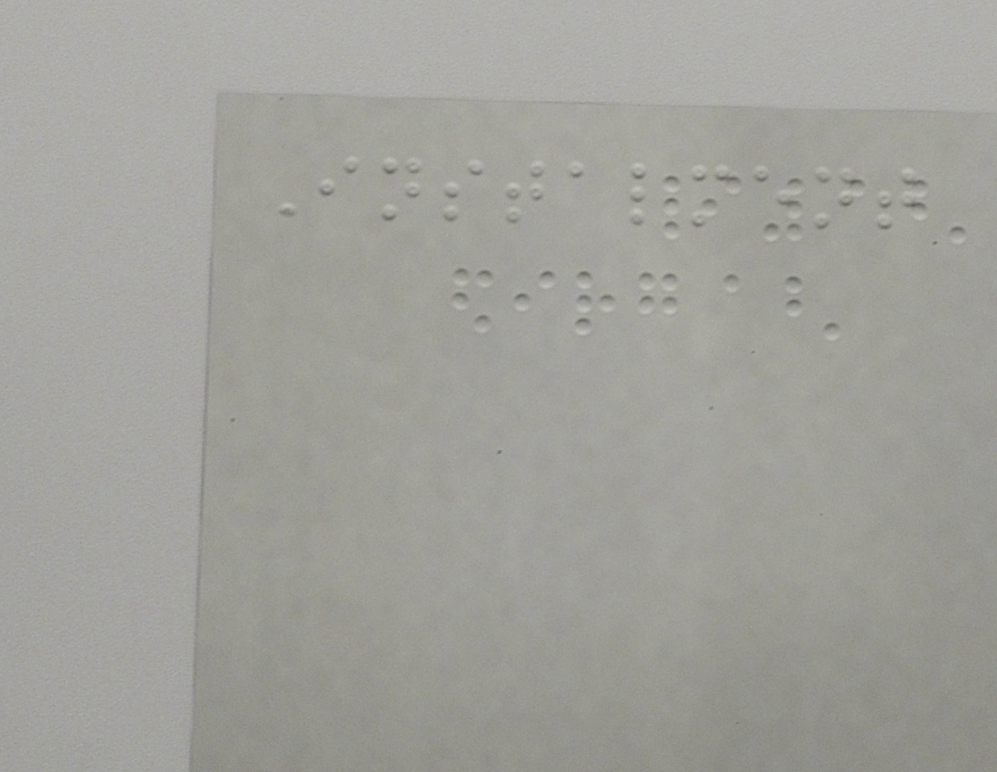Instalment
